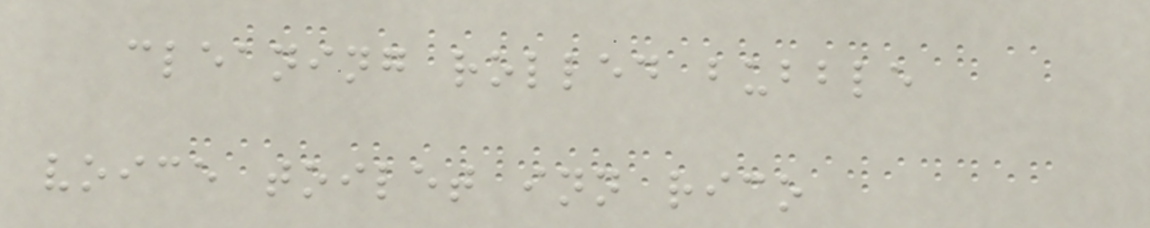cleaning rolled bubble
voice toilet inn rico
